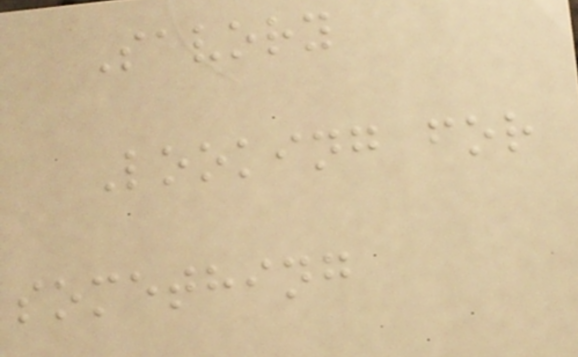Savory
Looking for
something
